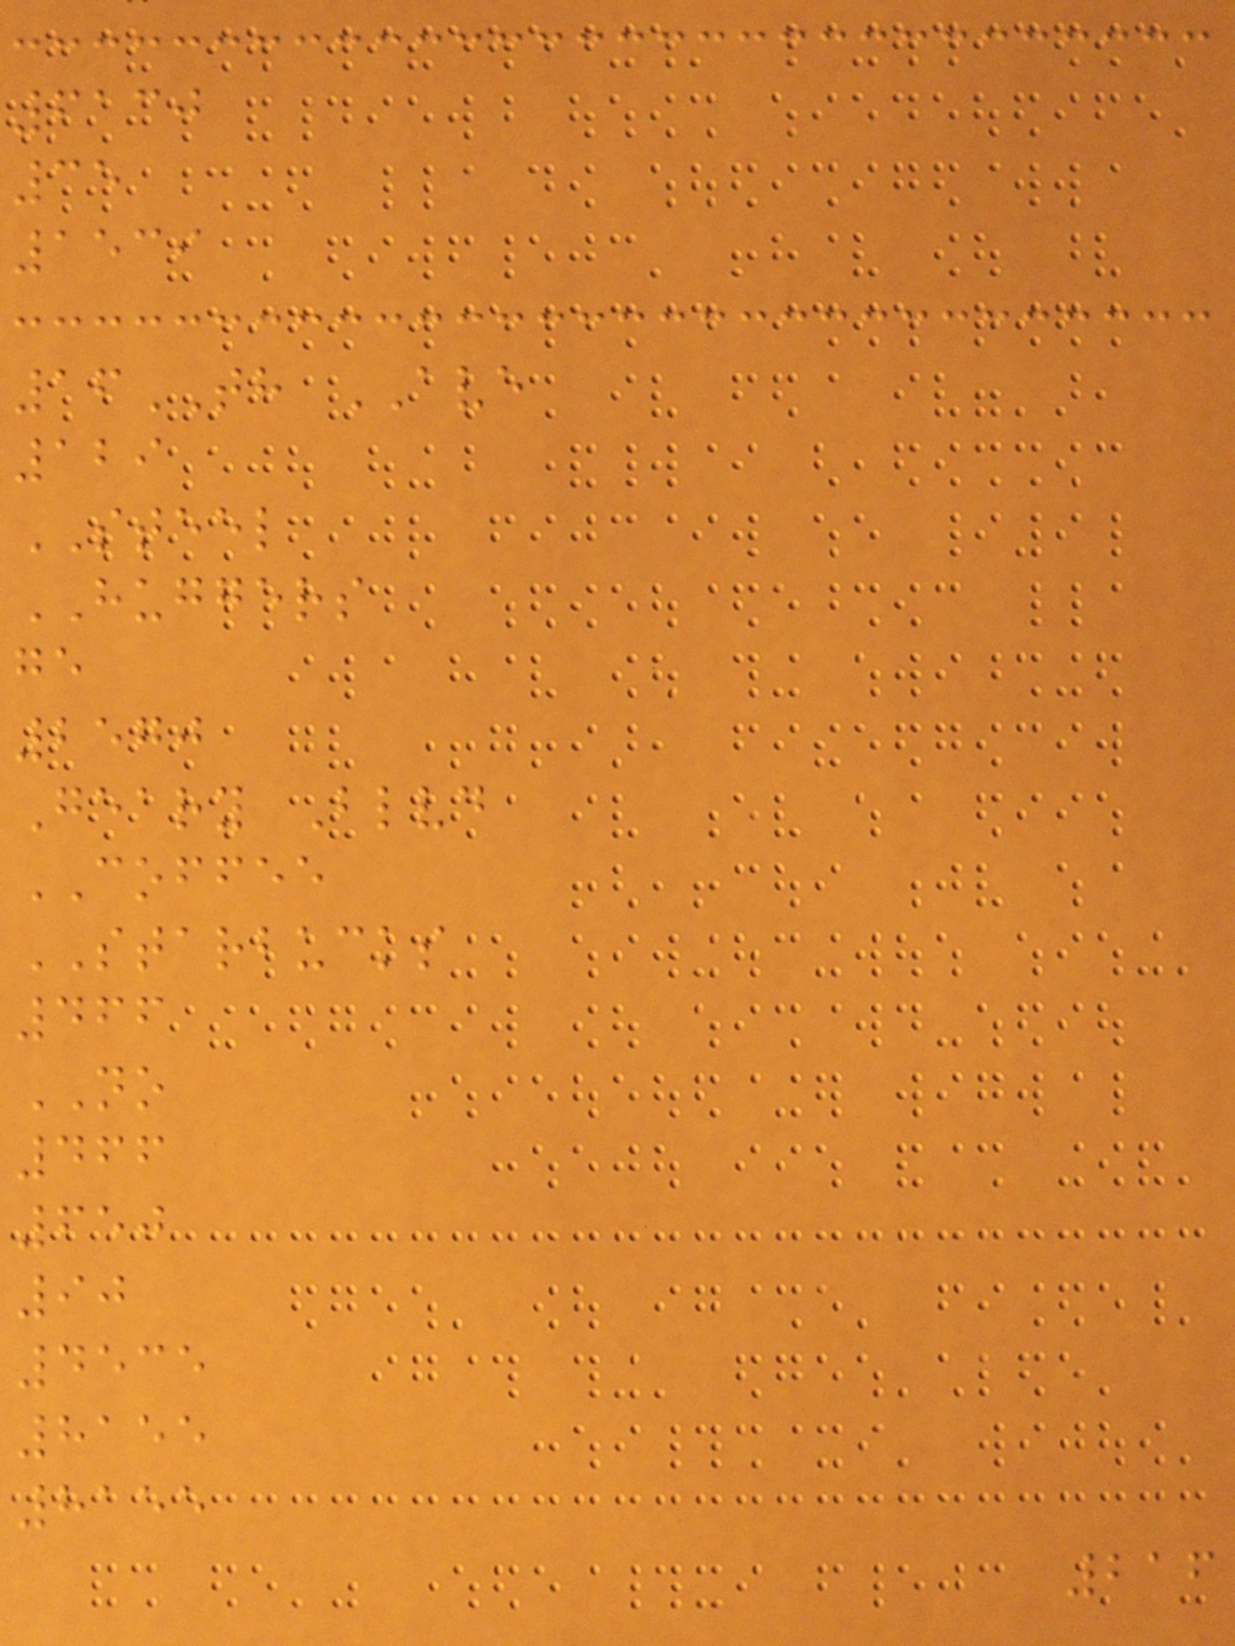6130
35
1539
16TH AVE
129
STEEL
HUGGERS
ge
2570
Geary Blvd
COFFEE
STARBUCKS
466
NO
466
650
90
4535
8155
8155
216
